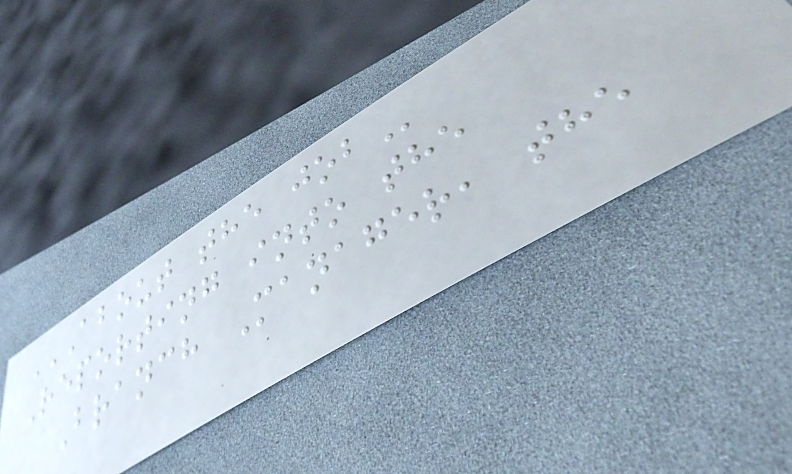ABOUT THE JOB
Reporting into the
Branch Manager, the
